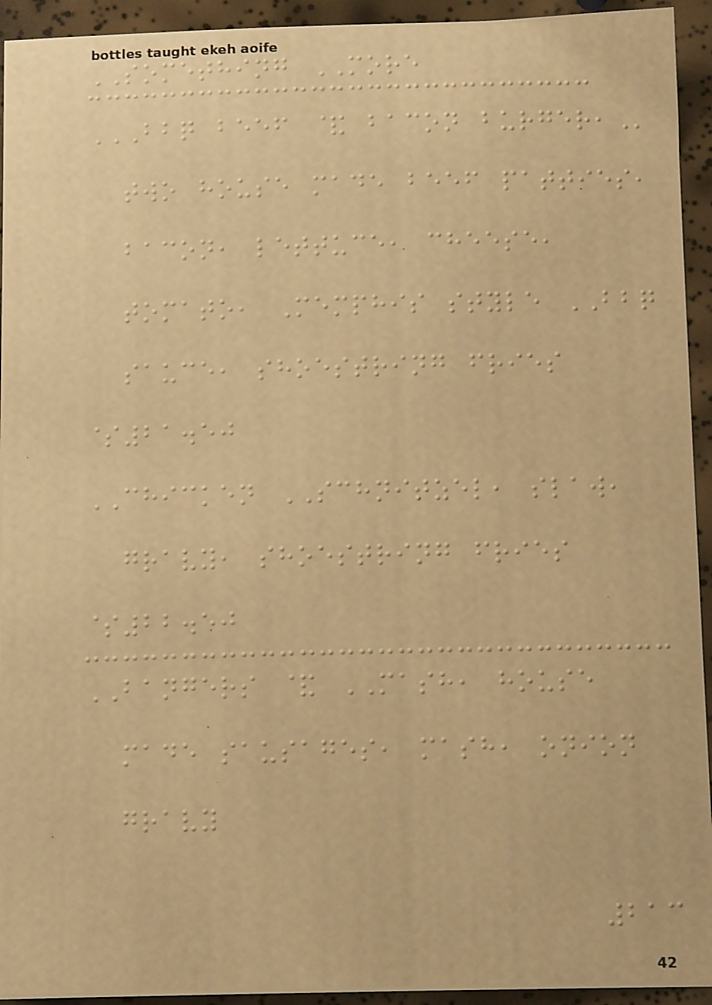SOMETHING MORE
BBQ BEEF & BACON BURGER,
two house made beef patties,
bacon, lettuce, cheese,
tomato, Memphis style BBQ
sauce, shoestring fries
$21.50
CHICKEN SCHNITZEL, slaw,
gravy, shoestring fries
$22.50
BANGERS & MASH, house
made sausages, mash, onion
gravy
213
